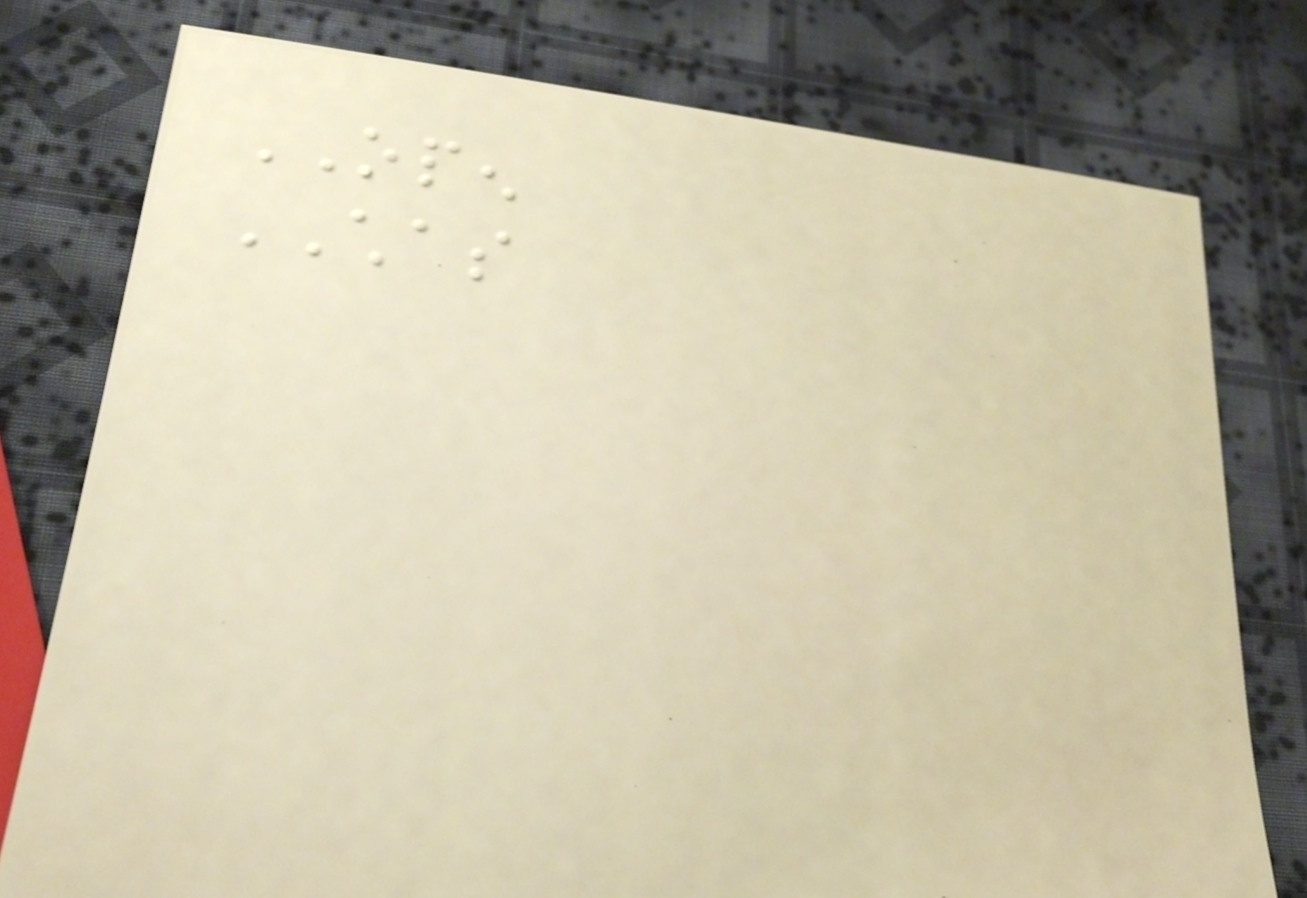OPEN
CHAS
